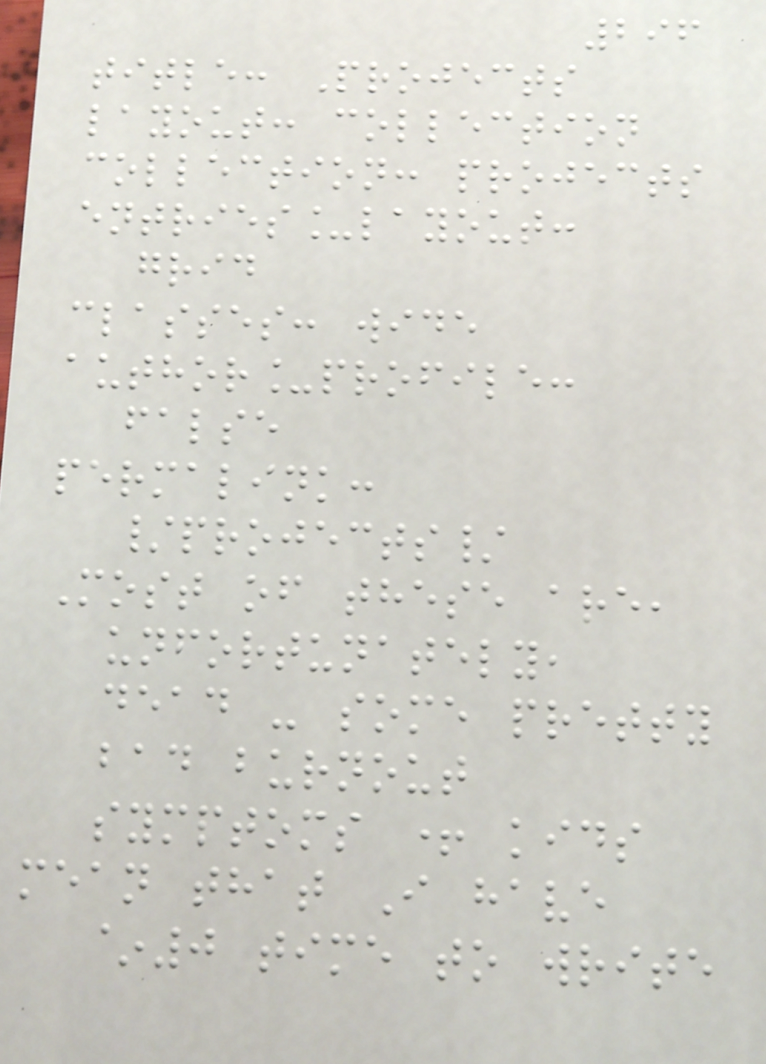296
title: Projects
layout: collection
collection: projects
entries_layout:
grid
classes: wide
author_profile:
false
permalink:
/projects/
Most of these are,
unfortunately,
dead - some pretty
bad burnout
symptoms + kids
mean that I have
~0 time to write
